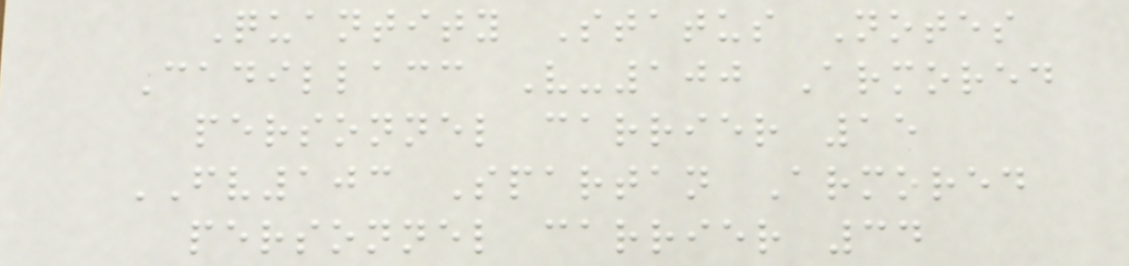Quantity Status Notes
Cadillacc V-100 Armored
personnel carrier 15
FV103 Spartan Armored
personnel carrier 34
